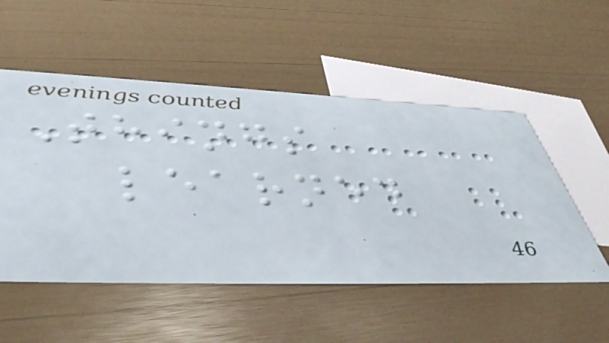Things
learned
